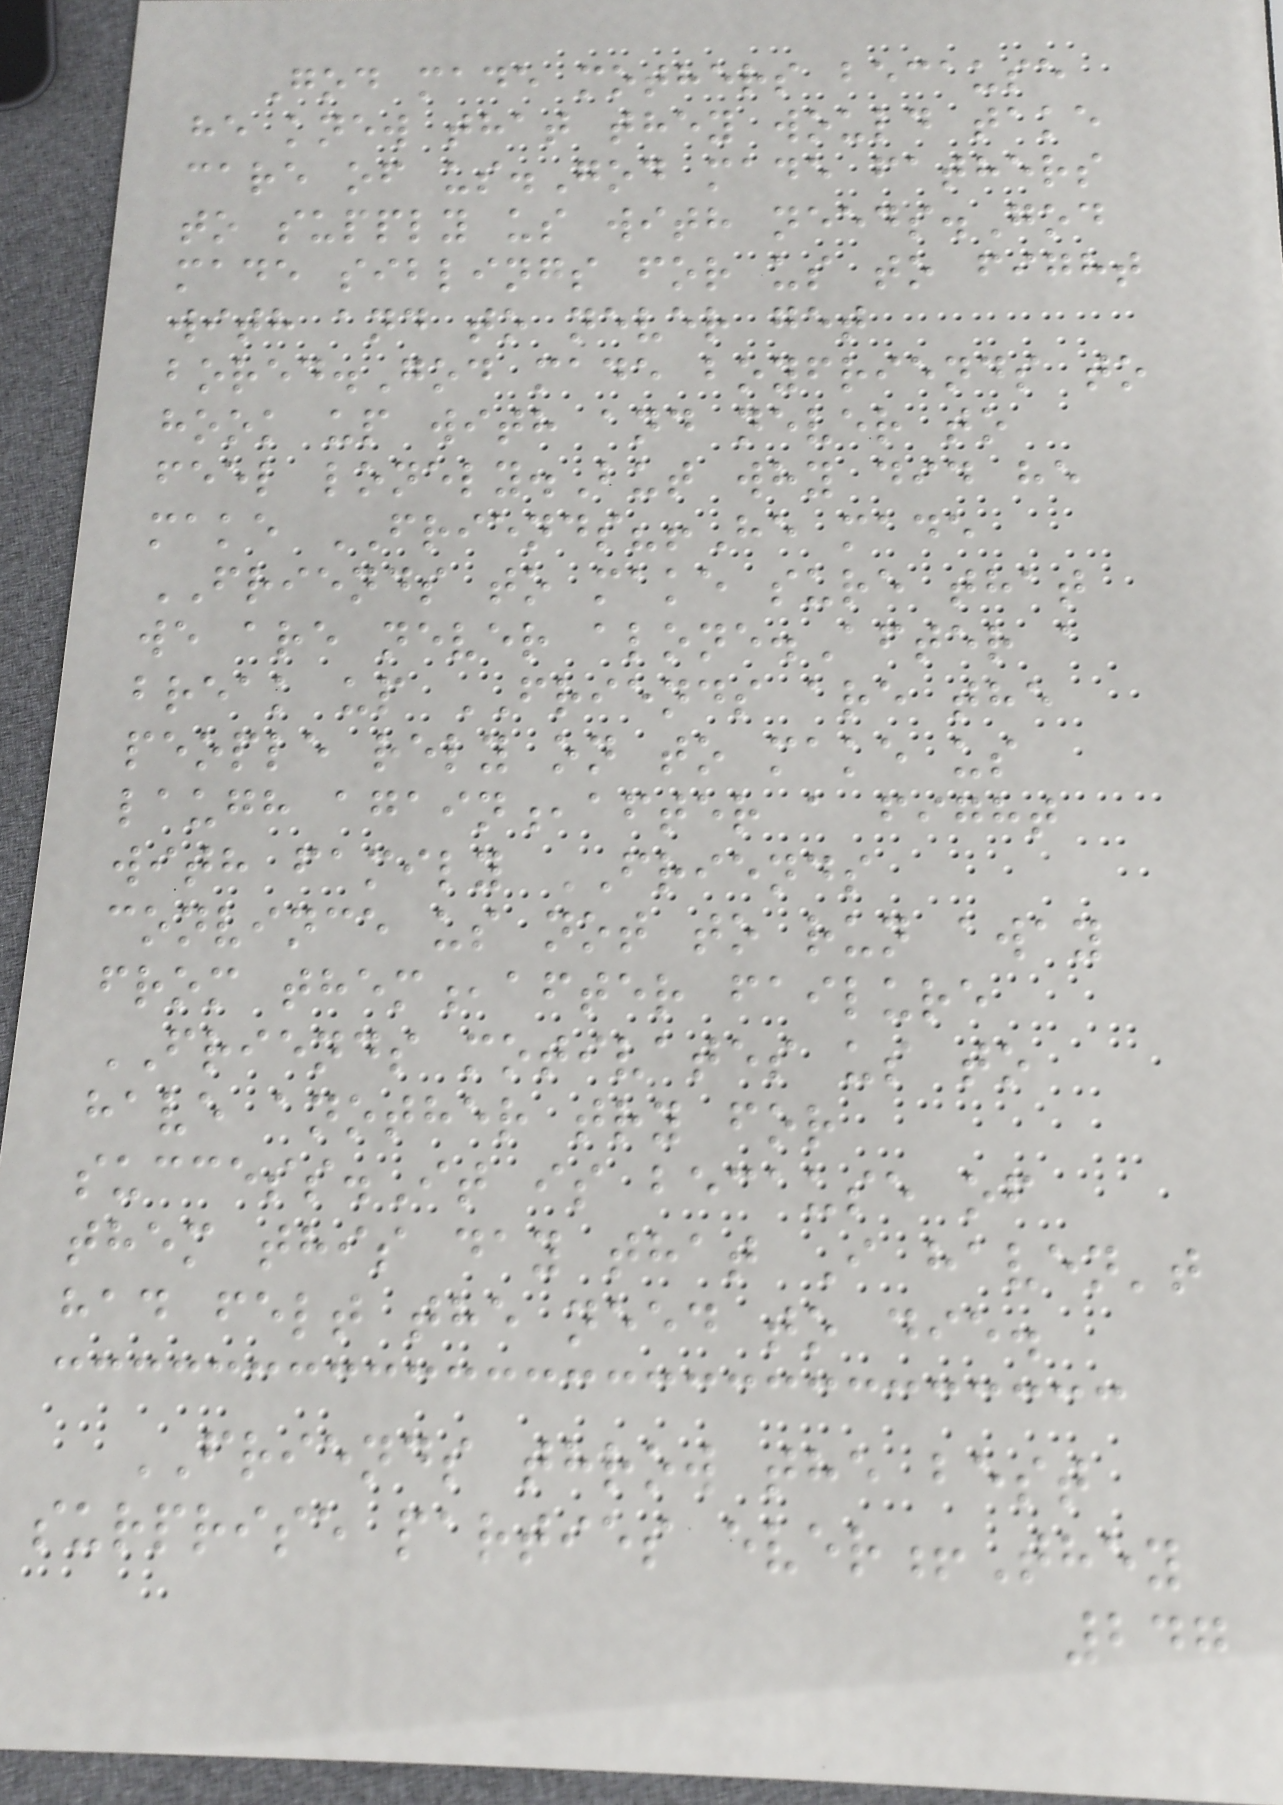God made mothers because
he knew that they would take
care of us.God made fathers
to supply us with needs.God
made siblings for us to fight
with and to never get
bored.God made boyfriends to
hook up with and never to
feel lonely.But why did he
make FRIENDS?!He made
FRIENDS to make sure that
we are never alone.After a
break up FRIENDS are the
people rely on to make us
laugh again,after a fight
with family FRIENDS
convince us not to run away
from them,after failure
FRIENDS motivates us to
have another try for
success.It is because of
them this day that I haven't
had felt the need to die.
FRIENDS throw the best
surprise parties ever!They
247
